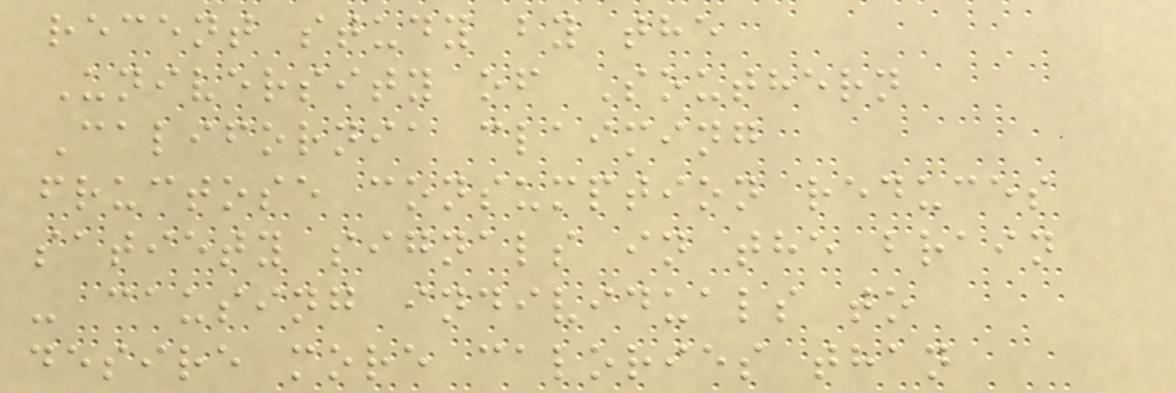recent study by the
University of Southern
California claiming
fructose consumption reduces
satiety signals in the brain
- causing individuals to
desire more calories than
